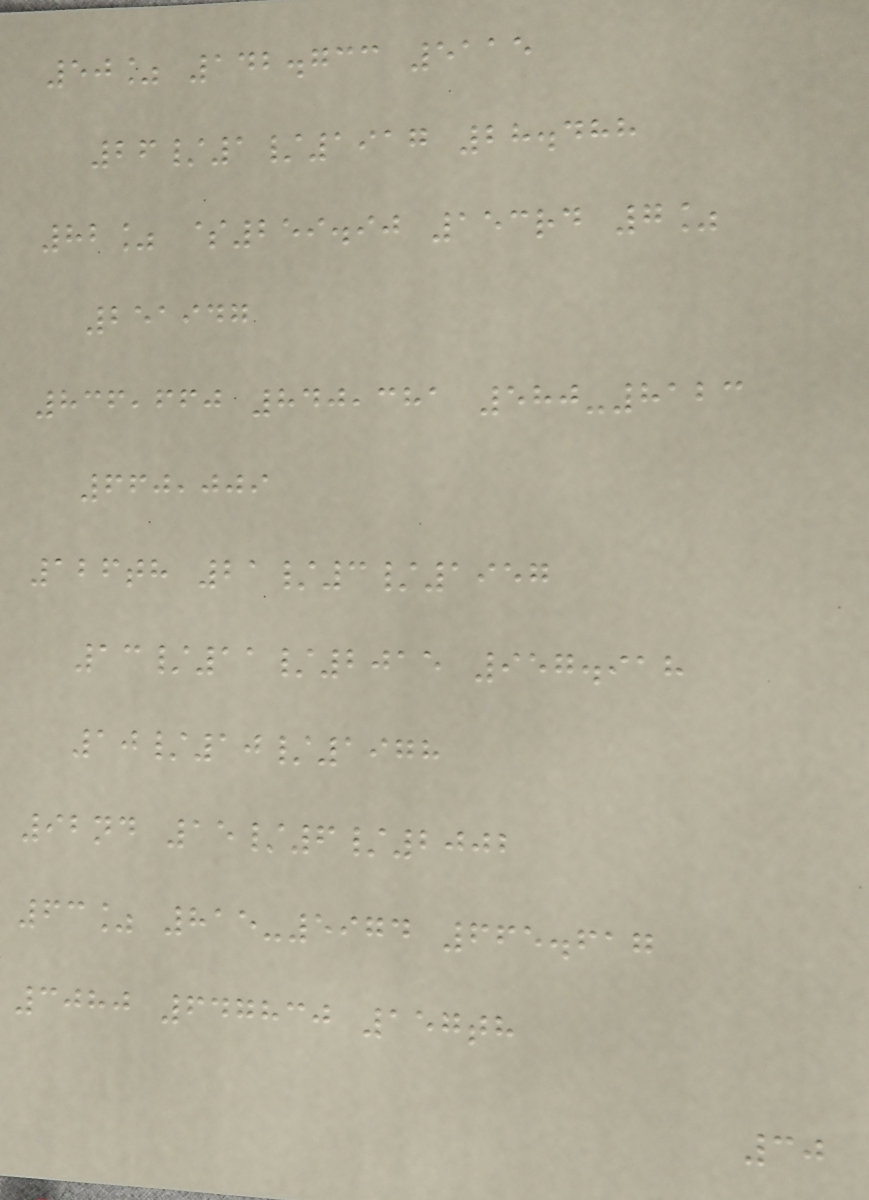50% 142.733 5115
26/1/1917 28.488
82% $259.90 153rd 7%
251947
836,660 840,381 580-8123
660,009
126th 21/3/1957
13/11/2015 957.918
10/10/1978
92nd 15/6/2002
63% 815-5974 665.617
3080 647830 157th
30
